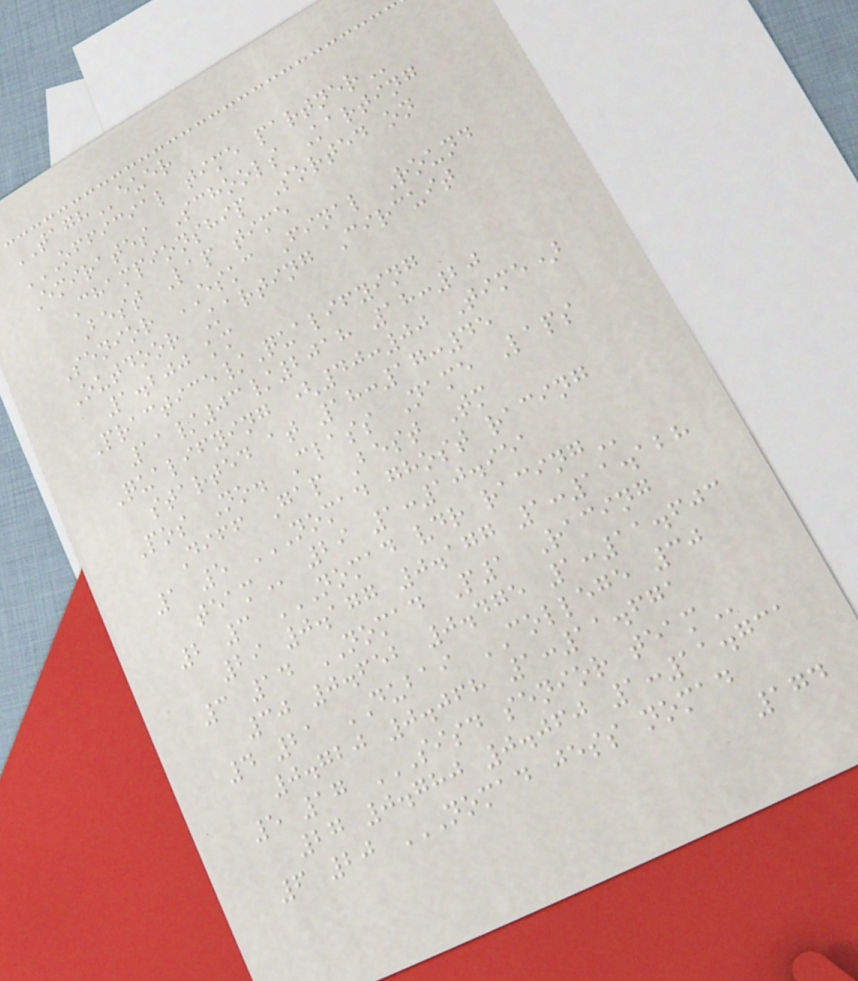TAGHeuer
OFFICIAL TIME PARTNER
Emirates Schools Karting
Championship Sorted on
Best Lap time
Senior ESKC Final Round
Outdoor Karting Circuit
1.200 km
Practice/Qualifying
11/03/2018 18:20
Qualifying (40:00 Time)
started at 18:17:45
Pos No. Class Name Laps
Diff Gap Best Tm
1 5 NOMAD GHOST RACING
TEAM 29 1:10.951
2 3 NOMAD VDR RACING
29 0.177 0.177 1:11.128
3 14 NOMAD P1 Racing
30 0.652 0.475 1:11.603
4 21 DUBAI COLLEGE 30
0.720 0.068 1:11.671
5 17 SISD SENIOR TEAM
27 0.780 0.060 1:11.731
6 20 NOMAD JESS NOMAD
174
